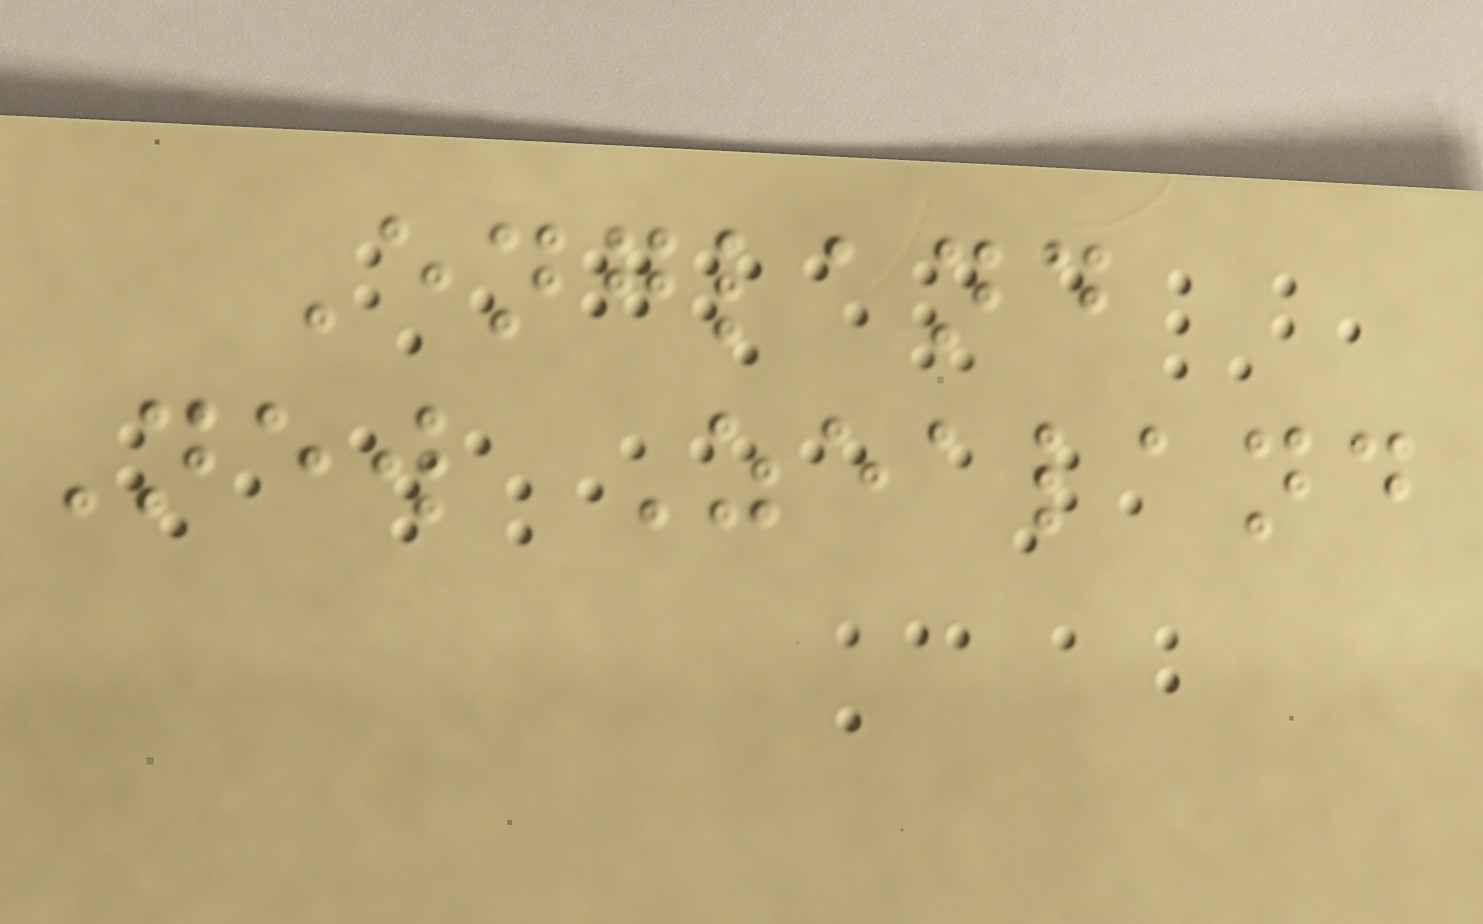England
New Zealand
